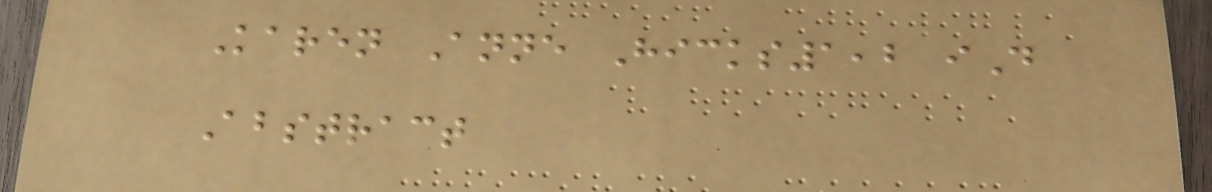Karen Anne Hicks1,2 iD
Abstract
